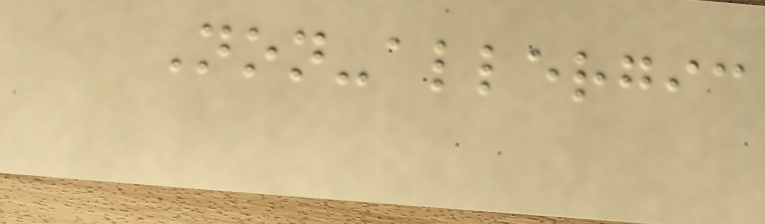Non-allergic
